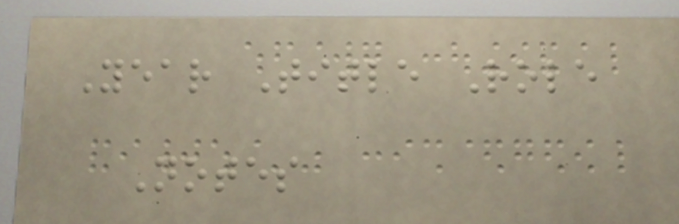Year Title Role
Notes
